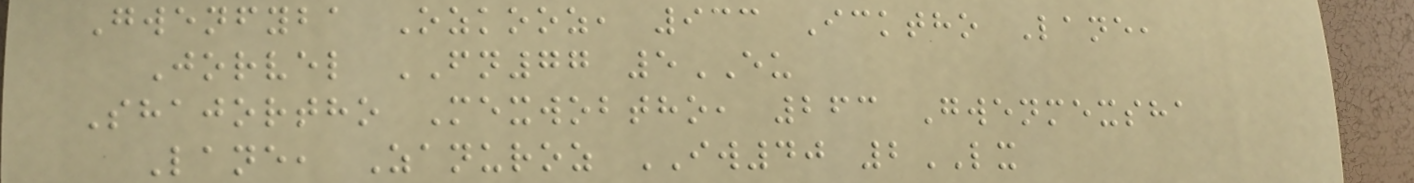Gwenfyba Ozkooz, 933 Icktho Lane,
Jorvel FN77 5EU
Shajortho Mexwobtho, 263 Gwenmexsha
Lane, Zanuroz IW40 2LX
